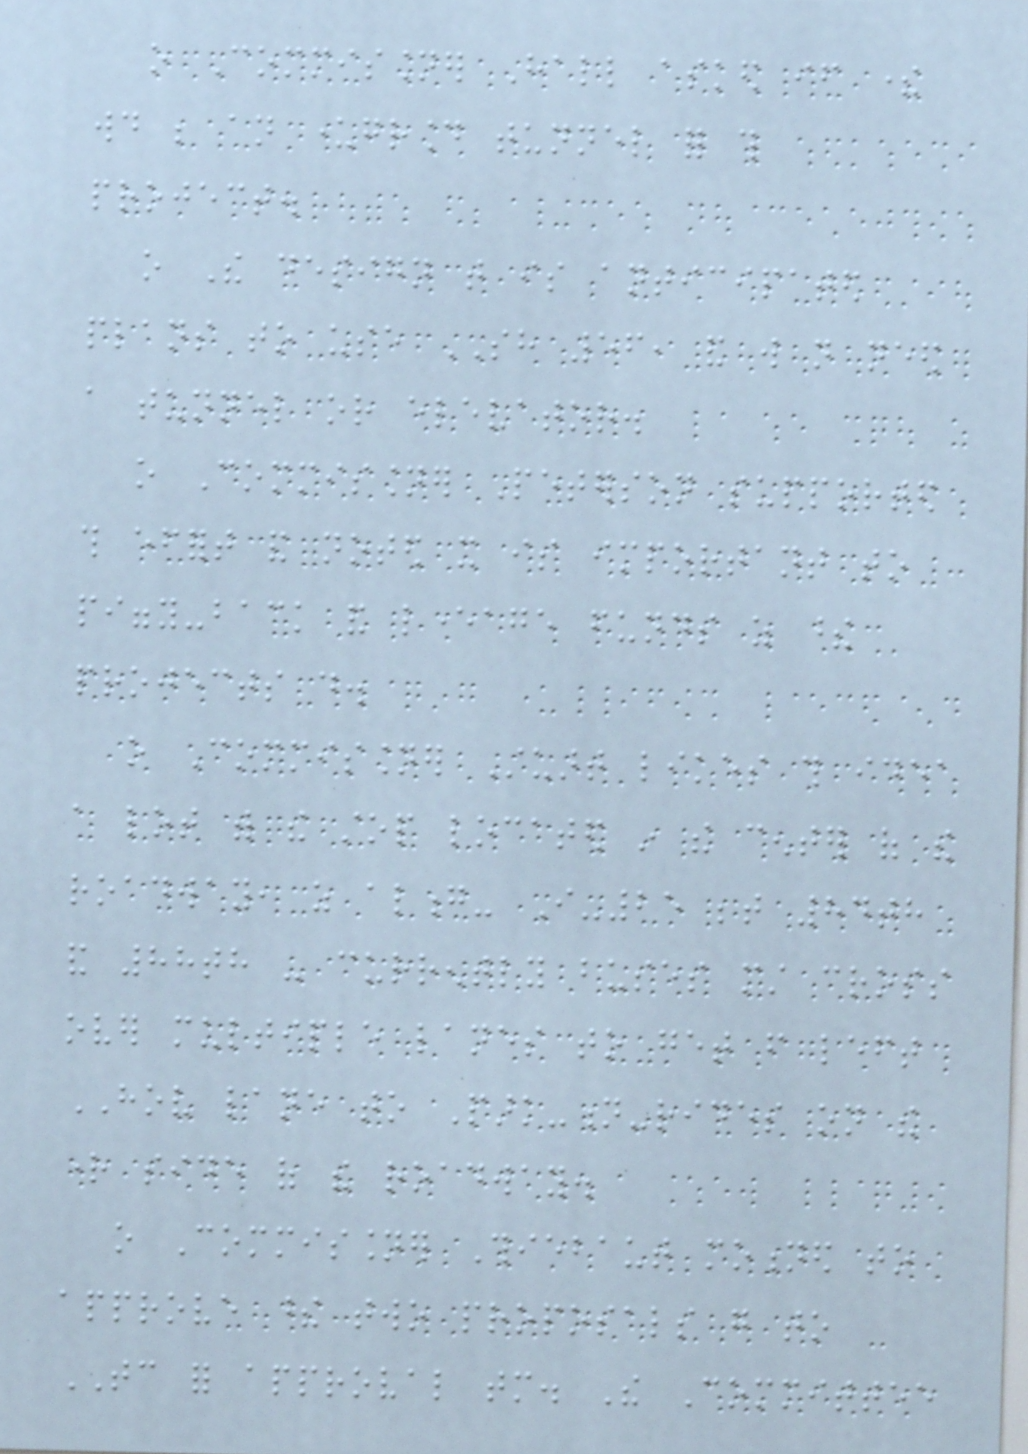o Commissioner Hall asked if there
would be an underground tunnel for this
project.
o The design that is anticipated
plans to use SH 56, and will not need
a tunnel or elevator.
o Commissioner Peterson supported
this effort and noted it is important to
piggy-back and leverage funds as these
projects do.
o Commissioner Stuart likes this idea
a lot with the stop located in the center of the
roadway, as along- I-25 between 84th
and 88th - currently buses must cross
over multiple lanes to get from left
HOV lane to Park-n-rides on the
right side of the roadway.
o Commissioner Thiebaut motioned to
approve these two proposals go to
TC for approval tomorrow. The Committee
